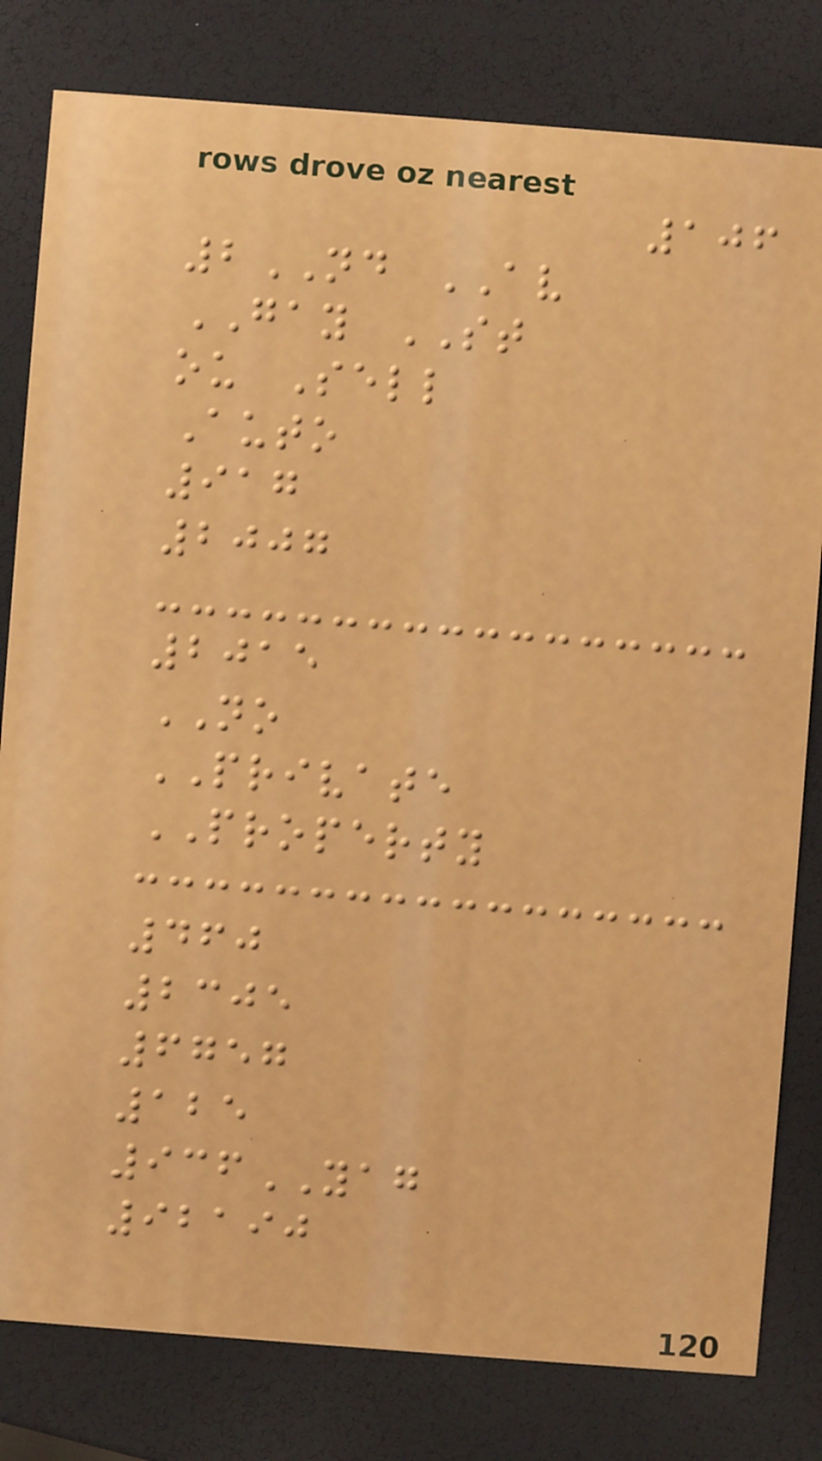106
2ND AV
GAY ST
ou Sell
Auto
917
2007
2015
NO
PRIVATE
PROPERTY
460
2305
6757
125
936YAG
92190
